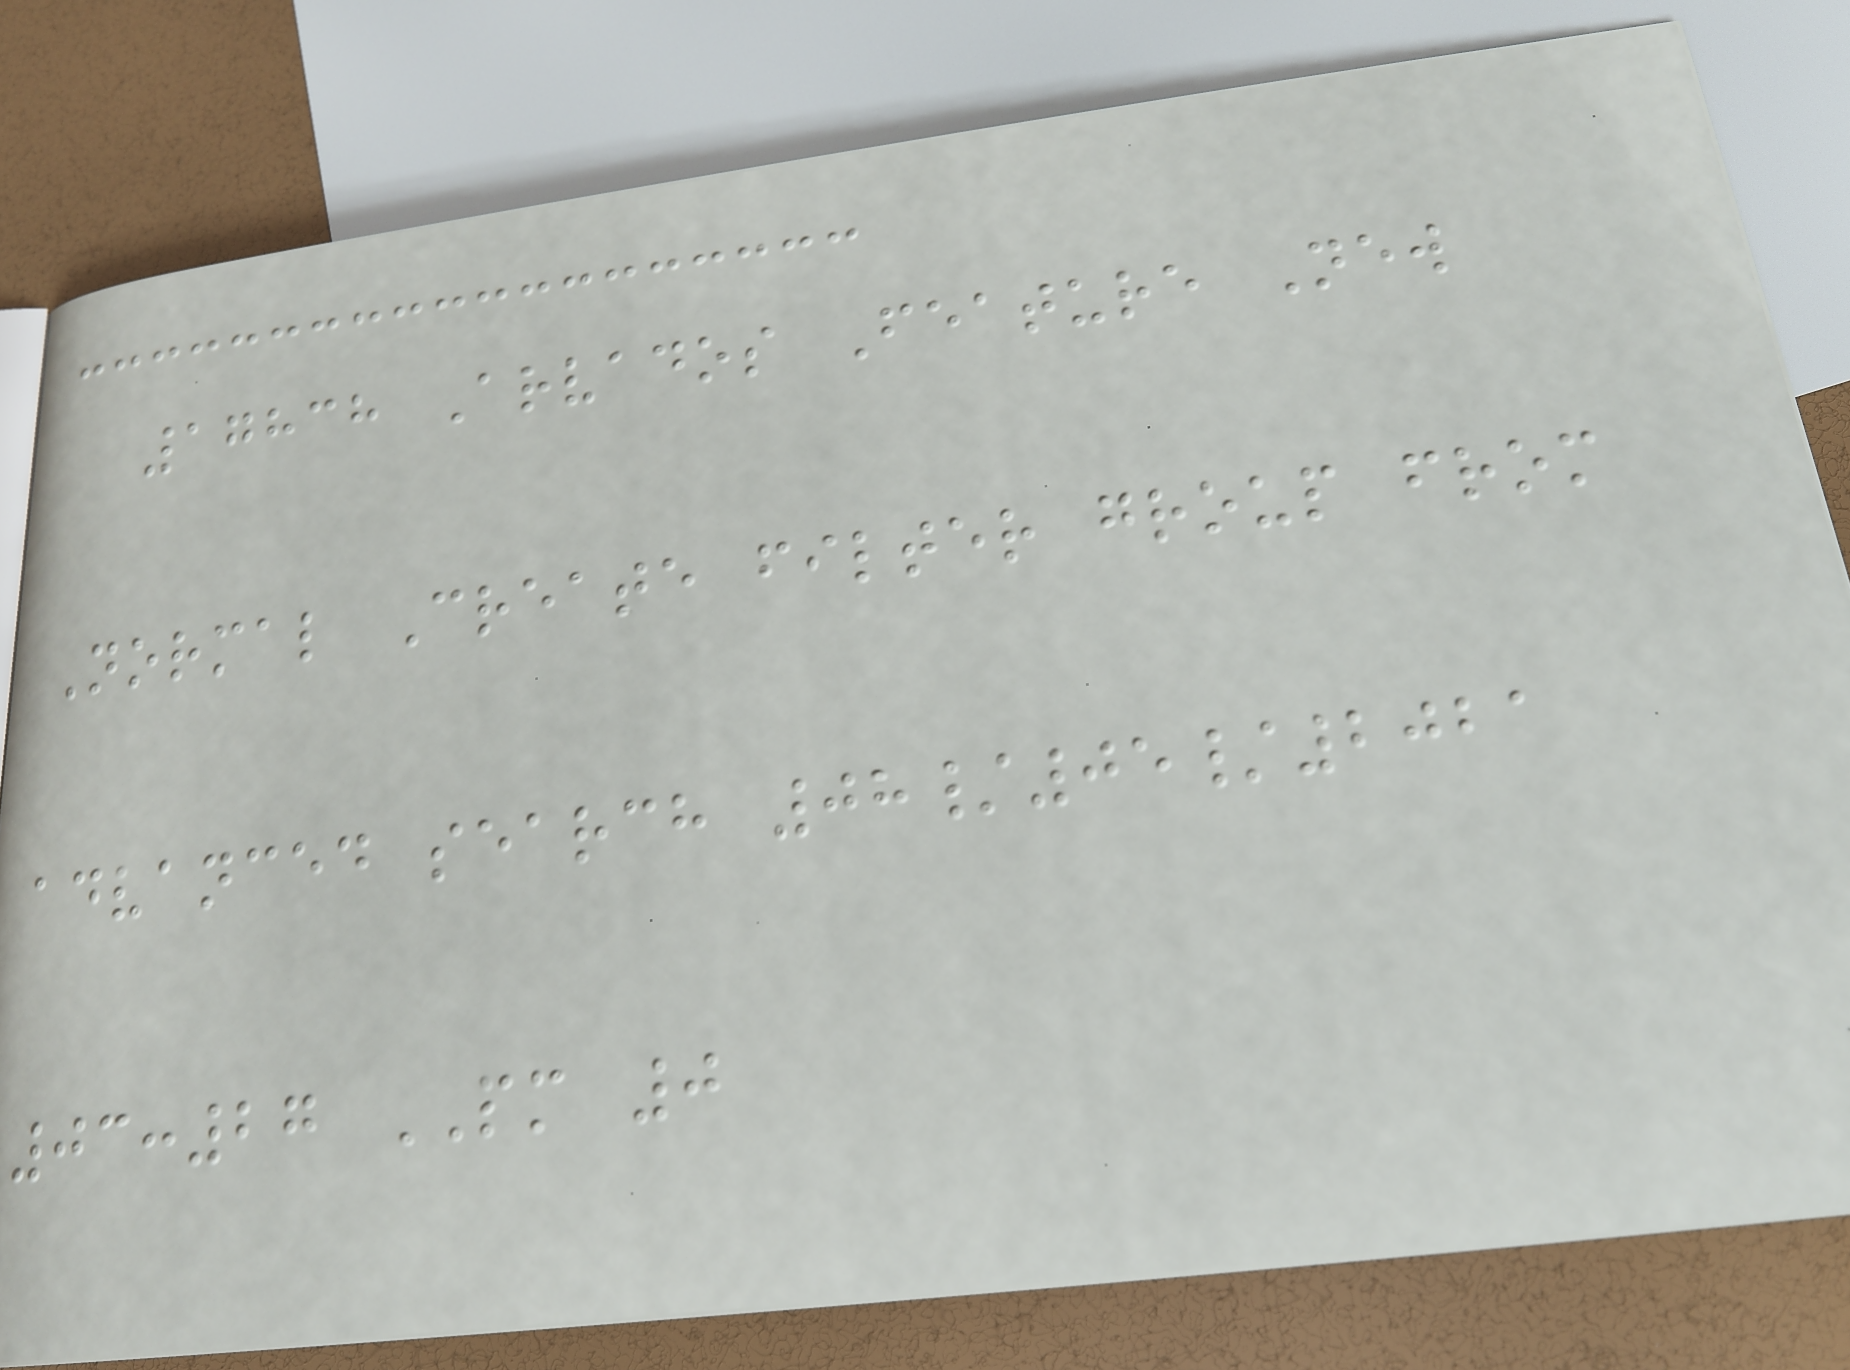17838 Arvados Feature New
Normal Create filter group from
advanced search 08/05/2021
03:27 PM 0
